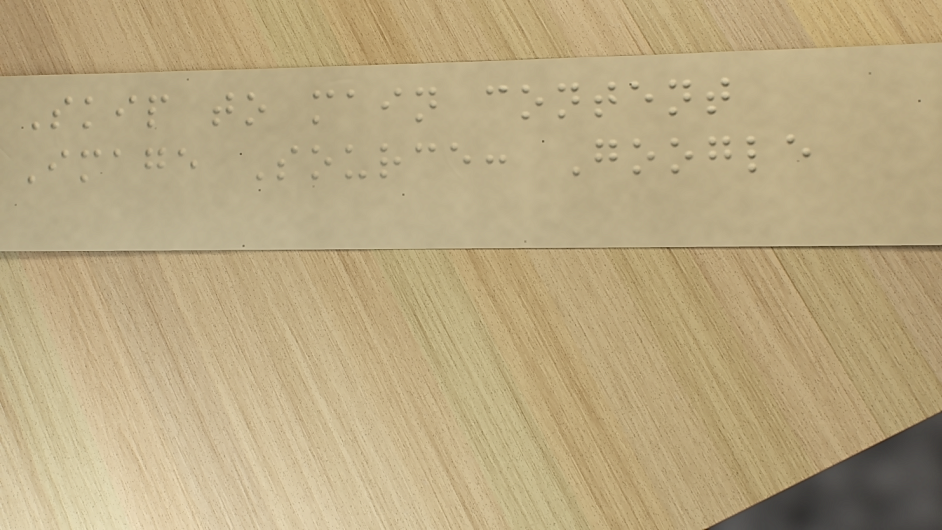Skip to main content
Image Source: Google
